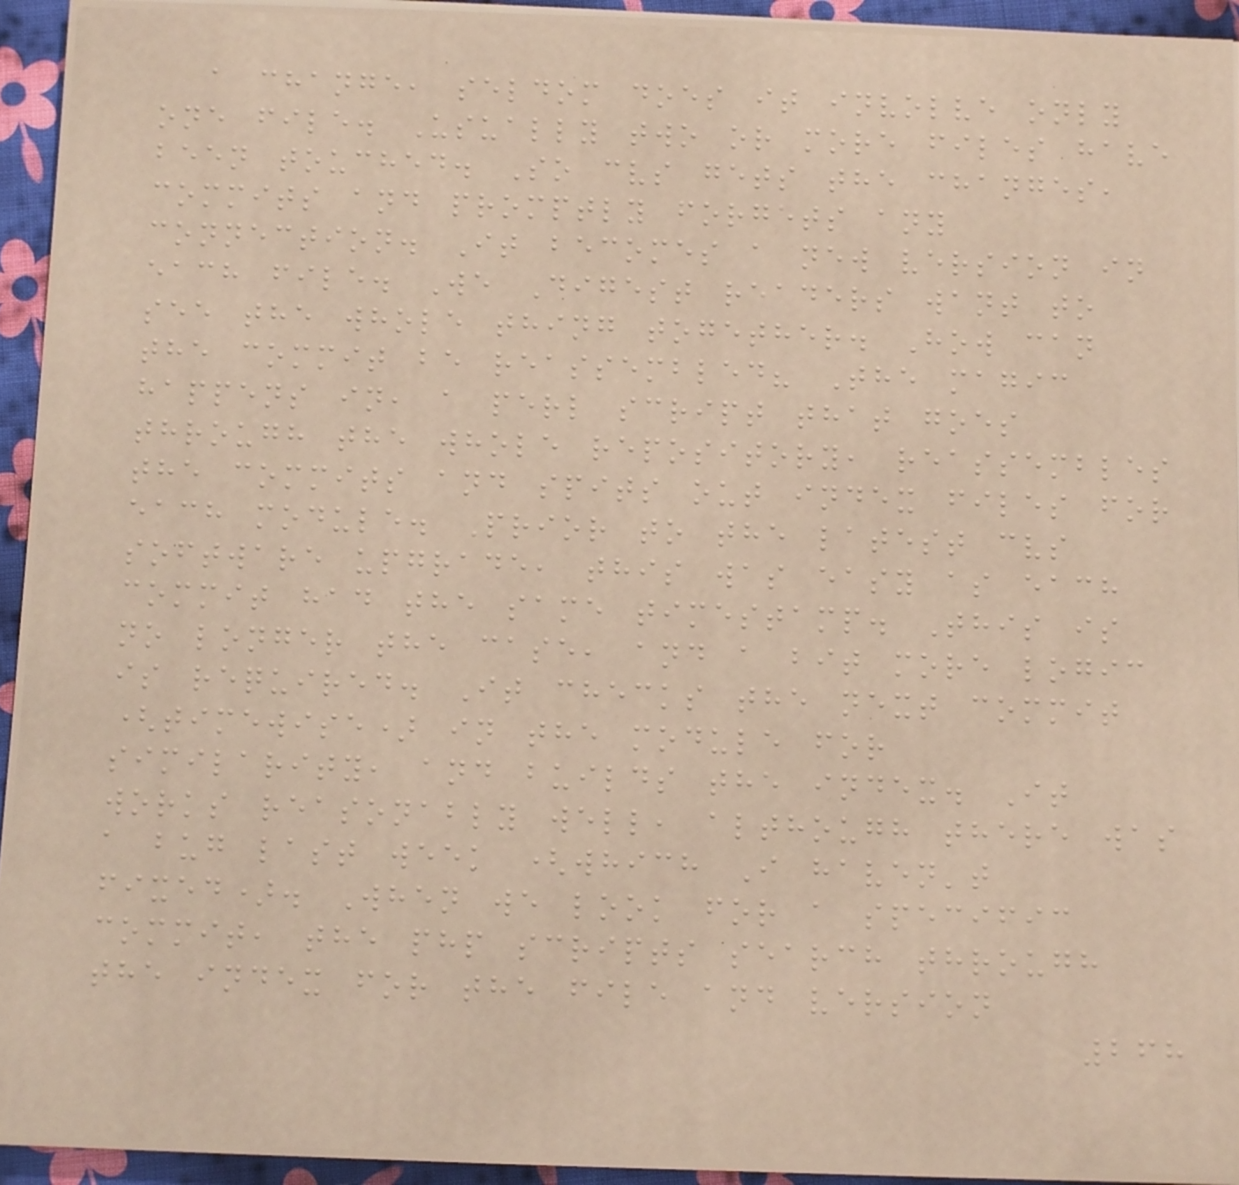a change, seldom does it involve only
one file. Usually two or more files have
been touched. So cvs gets the changes,
commits and promptly forgets any
connection. It becomes a new version in
each file. We Digest readers want to
see the whole thing together. How can
the commit be reassembled? The magic
happens in, a perl script that goes
through the whole repository, reassembles
the commits and spits out index files for
each module. Prior to the latest cvs
software upgrade, this was easy as each
commit had the same timestamp. This is
no longer the case, and a bit more logic
is required. It checks the next commit
(timewise) in the module for
similarity, and builds the index. It
works reasonably well, although there was
a bug last week (which I haven't
fixed). When we look for a specific
commit, the php scripts search through
the index for the file and version
268
